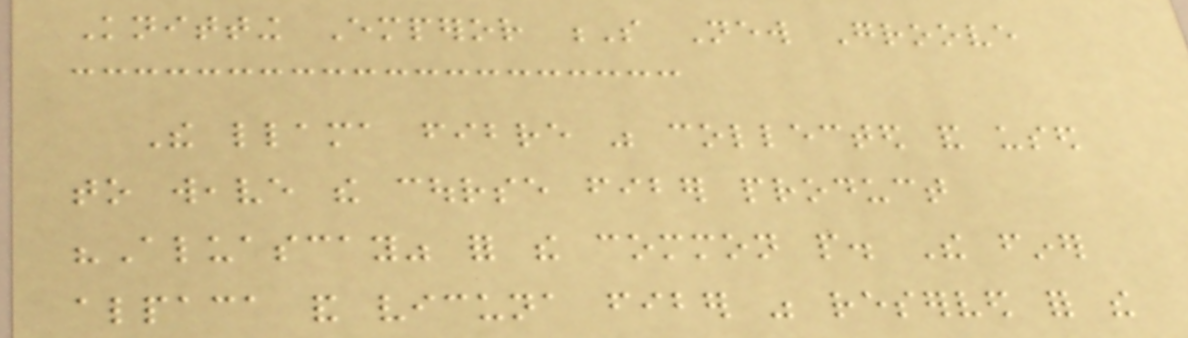Knitting Emperor S New Groove
The llama fibre was collected and used
to weave the course fiber product
"Aluascay" for the common people. The finer
alpaca and vicuna fiber was reserved for the
